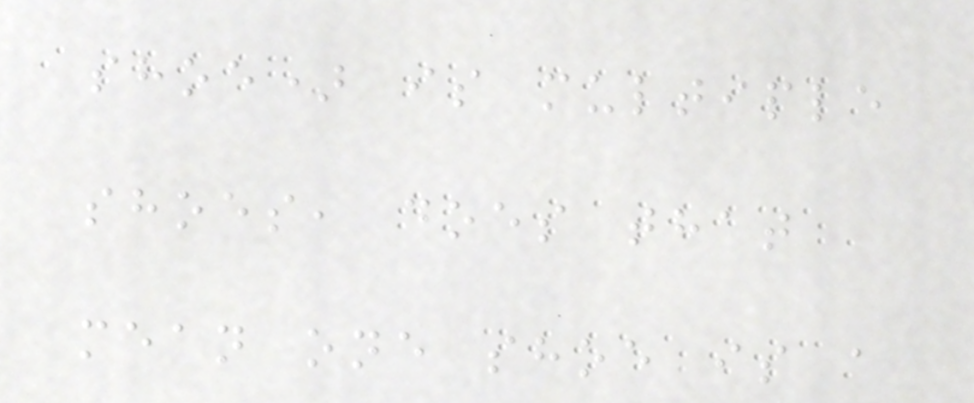shoe) is multiple
shoes, does that
mean one shoe is a
